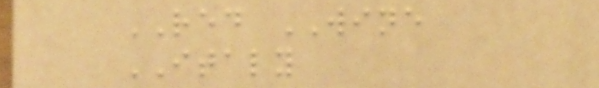RED WINE
ITALY
